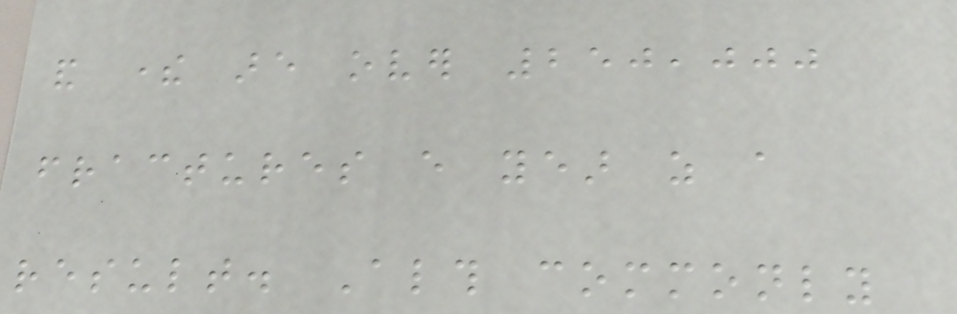and there are over 250,000
fractures every year as a
result. Although commonly
